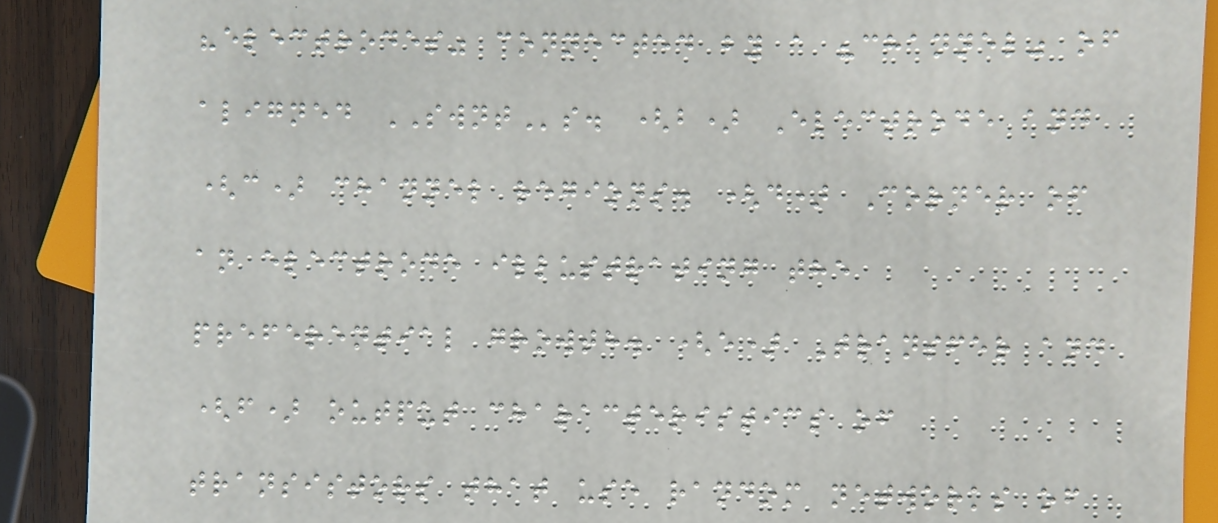"electrodes" connected by a "channel" of
aligned SWNTs. (b) Electrode and
(c) channel regions. (d) Corner of
an electrode illustrating the
preferential growth. (e) Transfer and
(f) output characteristics of
transistors that use random networks of
